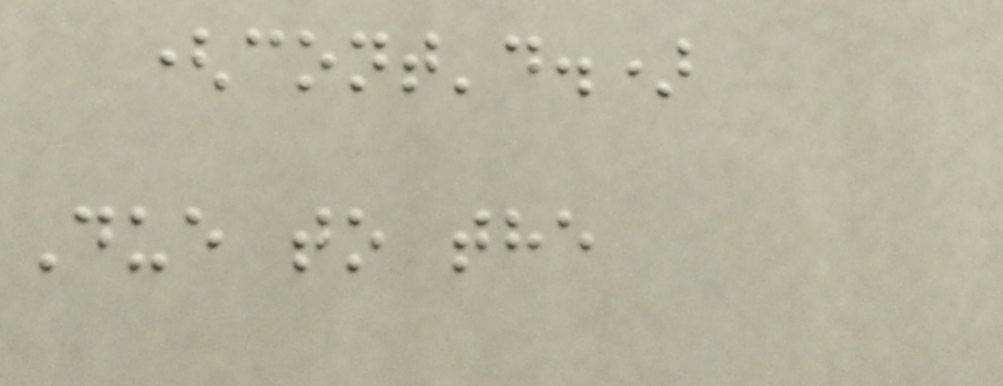(cont'd.)
Due to the
